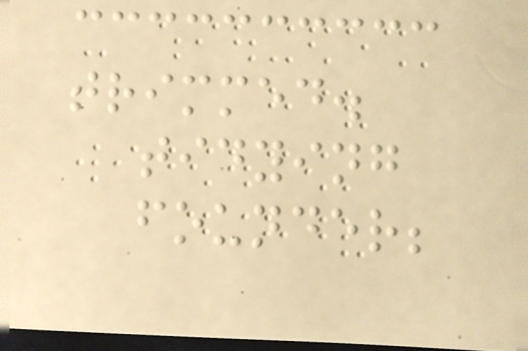trimmed.
tidying
founder;
